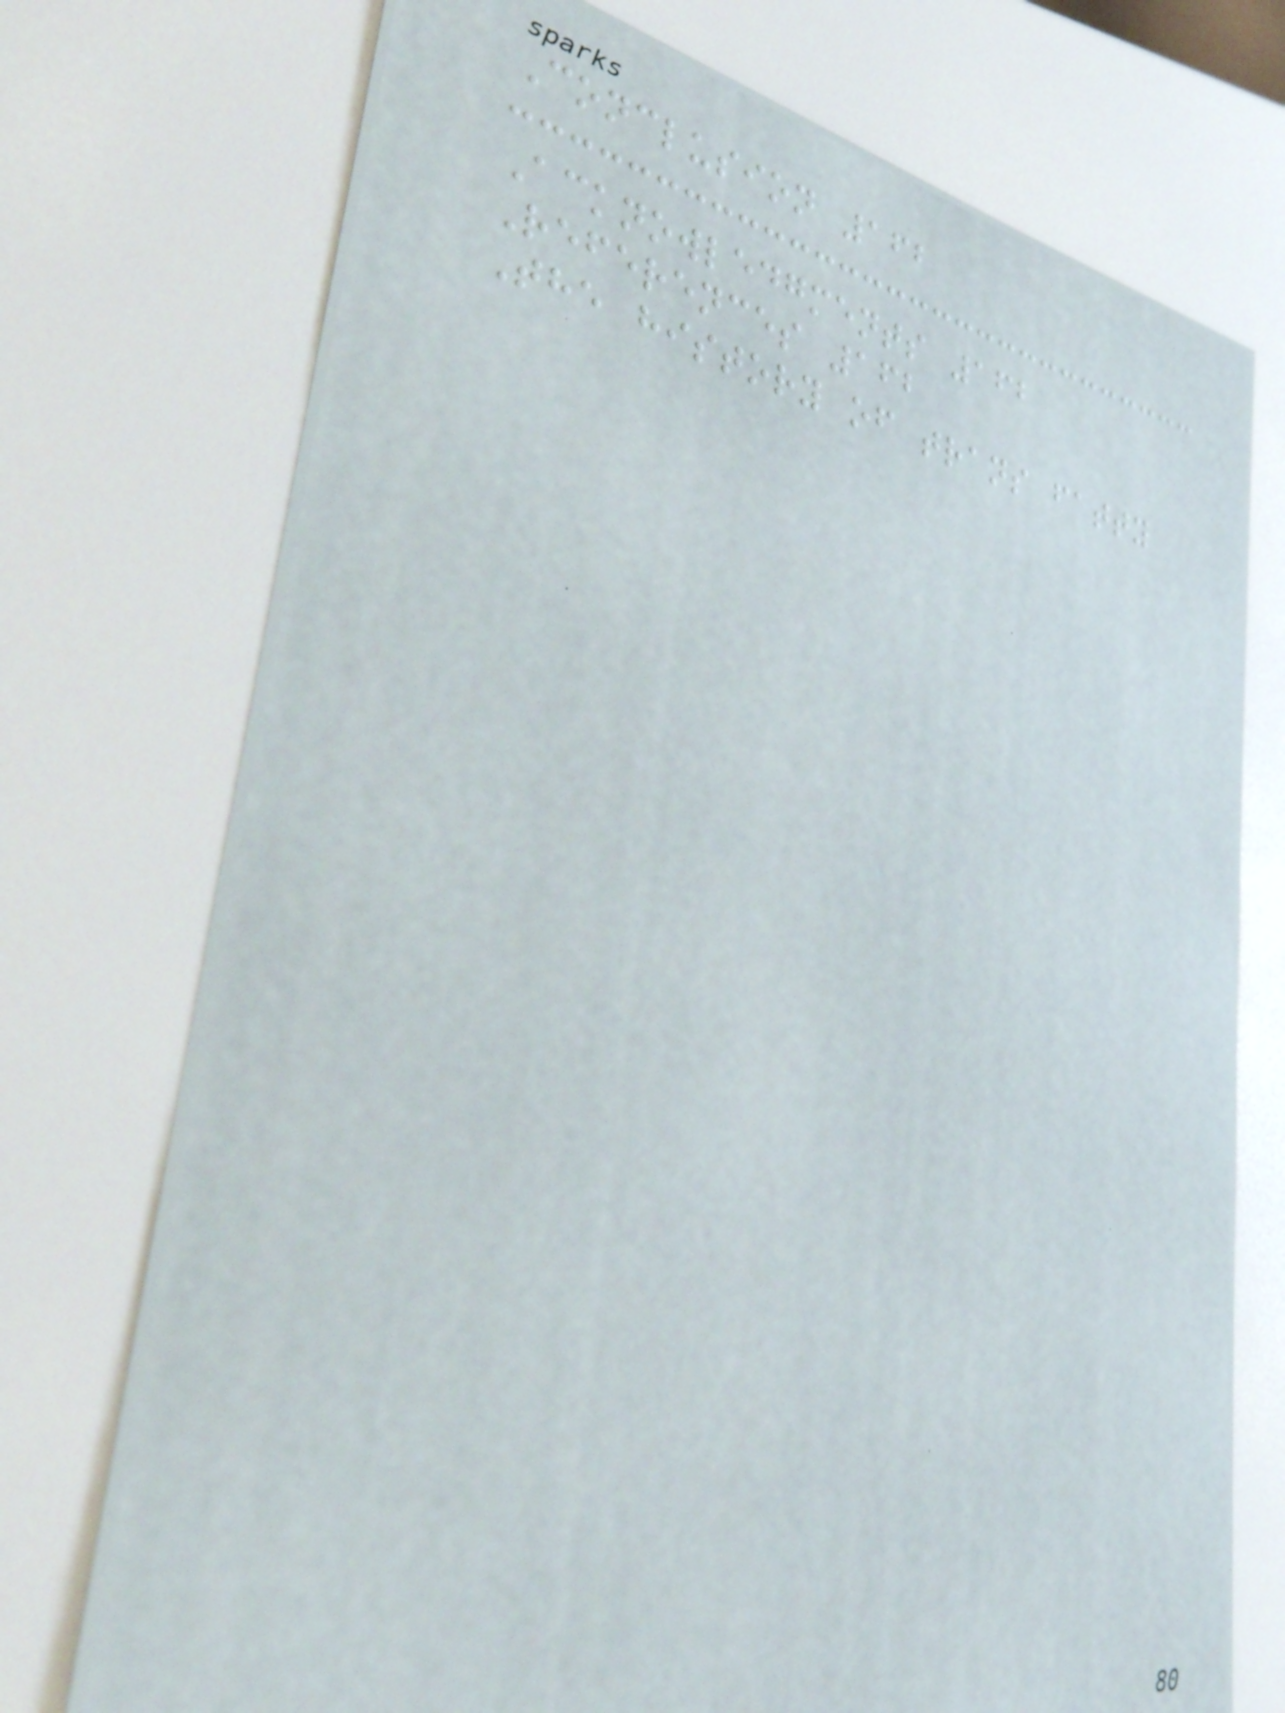Conclusion 162
Acknowledgments 162
References 162
The history of trans fatty
